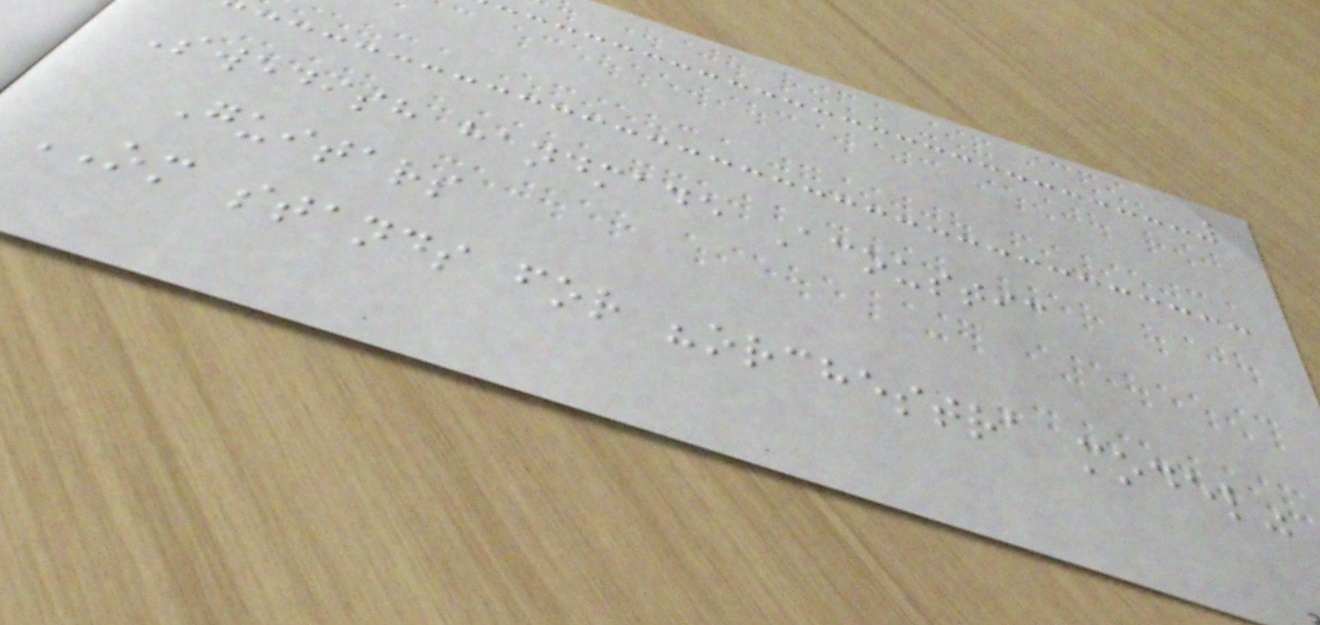Swedish handmade Acoustic
Guitars
OM stands for "orchestra model"
